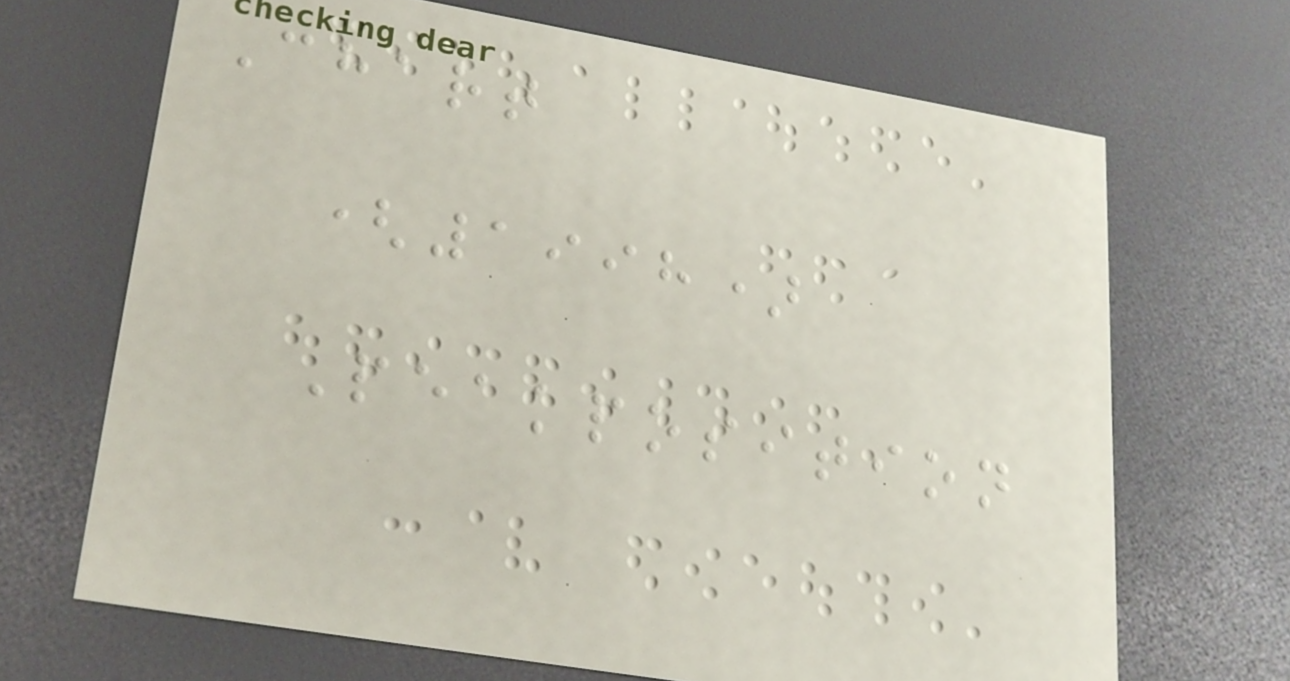Chart
(1998)
Peakposition
